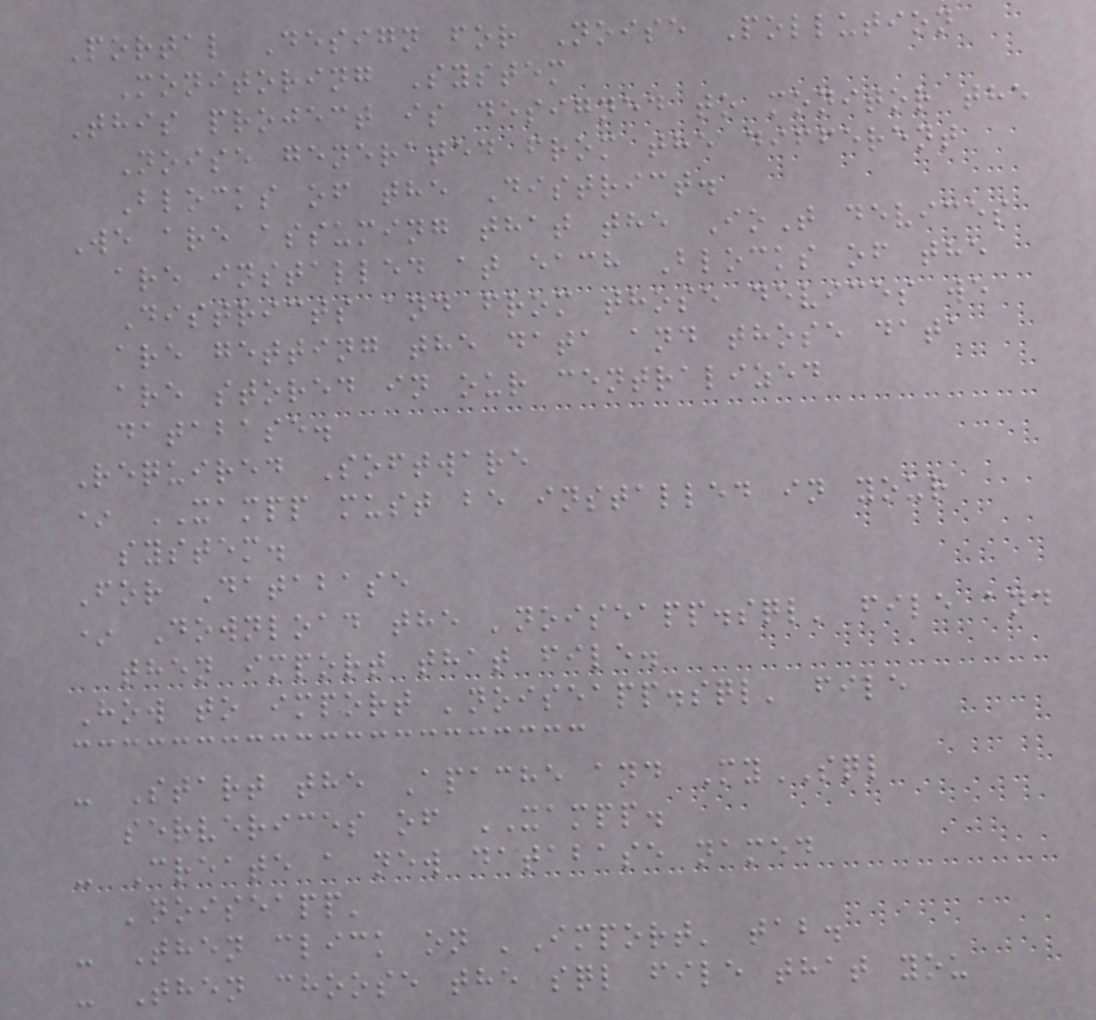Portal Design for Noise Pollution
Monitoring System
This project is designed to monitor the
Noise generated from the different
Blocks of the District.
We are assuming that the IoT devices
are installed at each Blocks of the
Districts and from those devices we
are getting the data and those data
are stored in our centralized
database.
Required Software
* XAMPP must be installed in your
system.
For Database
* Download the 'noiseapp.sql' file and
then import that file.
How to import 'noiseapp.sql' file
- Start the Apache and MySQL
serverices of XAMPP.
- Create a new database named
'noiseapp'
- Then click on 'Import' tab.
- Then choose the sql file that you
